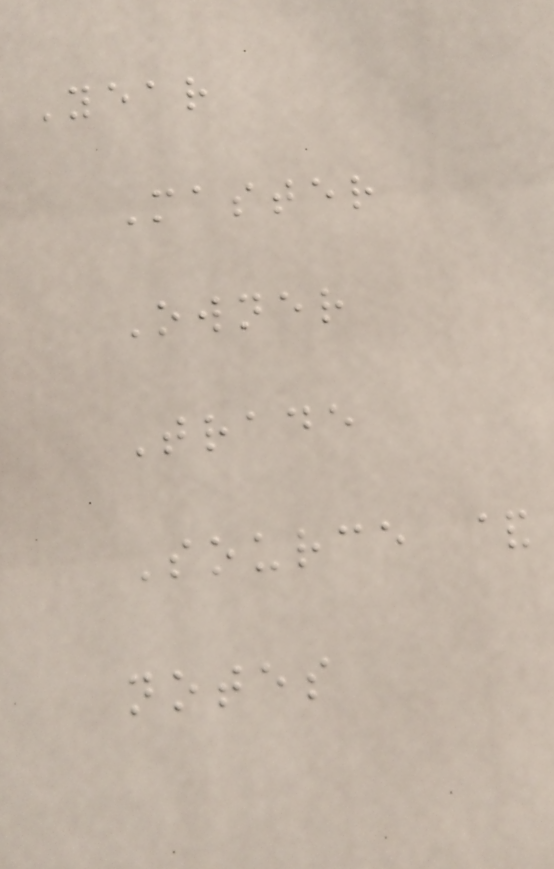Year
Master
Owner
Trade
Source &
notes
